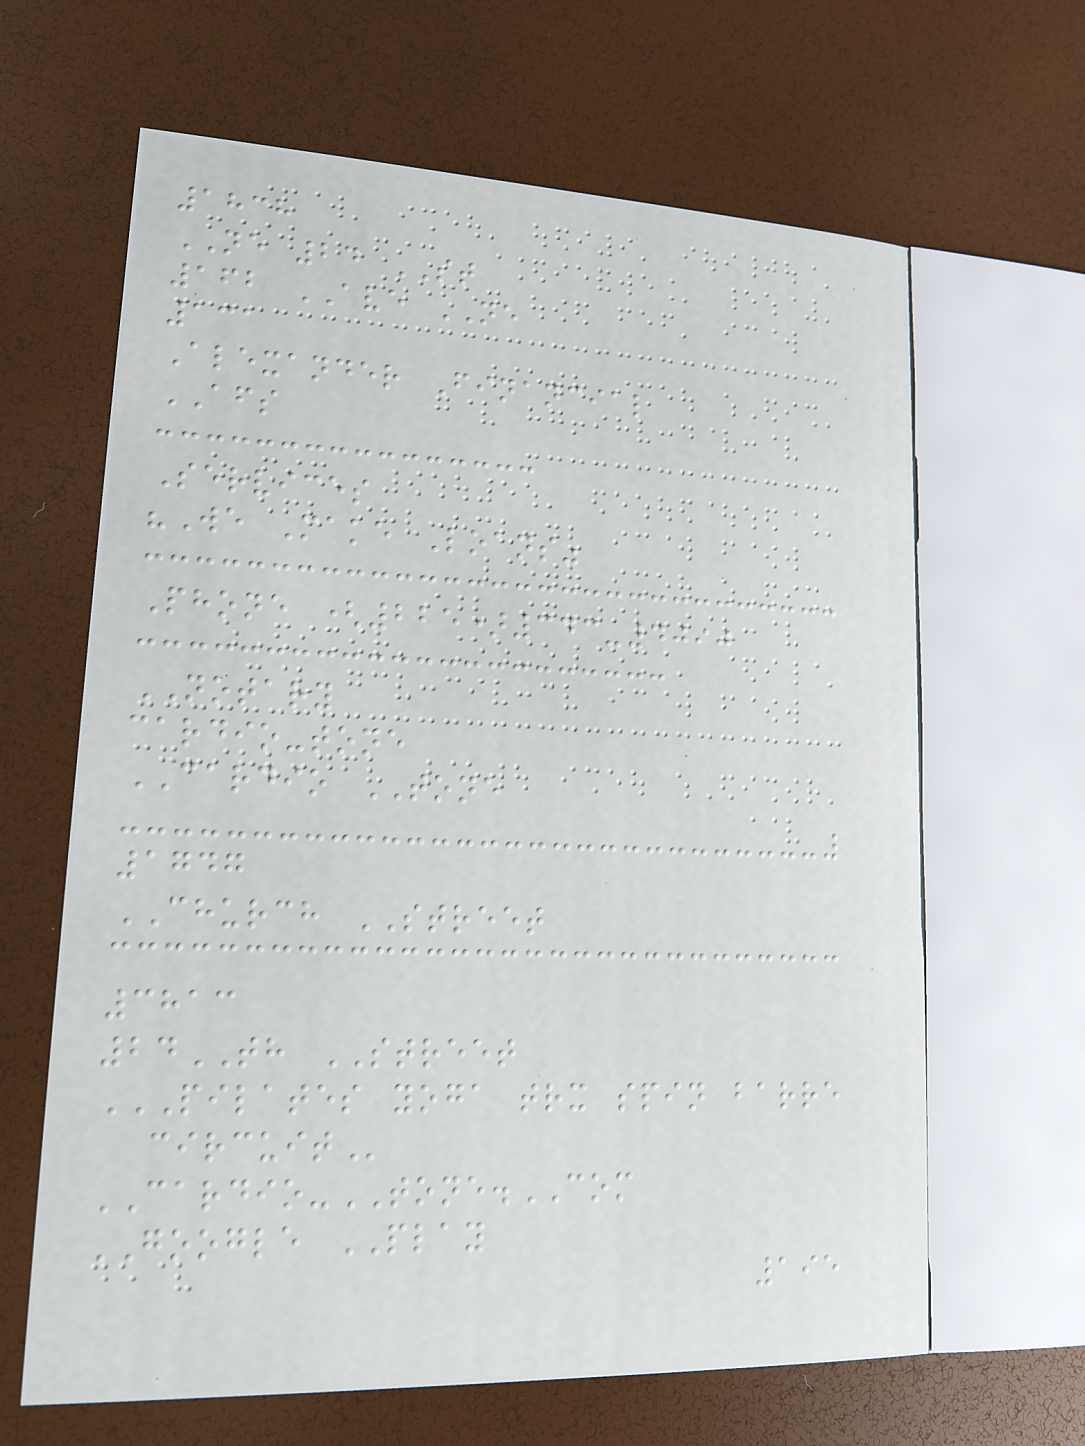1838
NE 24 ST
162 AVE NE
131
Alexander Financial
AFS
Services
"We Make Loans"
Phone (225)343-4090
NOTARY
cardio-tone
CARDIO TONE
1747
CHURCH STREET
3813
24TH STREET
PILATES YOGA TRX SPIN BARRE
CIRCUIT
CARDIO-TONE.COM
GOOGLE PLAY
195
